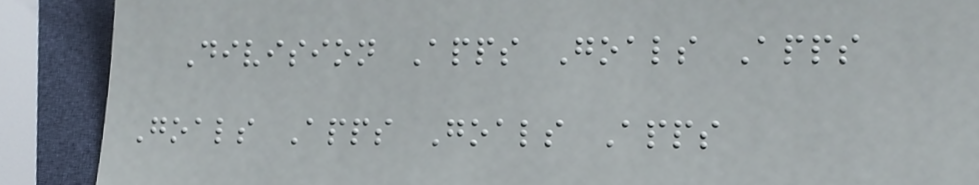Division Apps Goals Apps
Goals Apps Goals Apps
